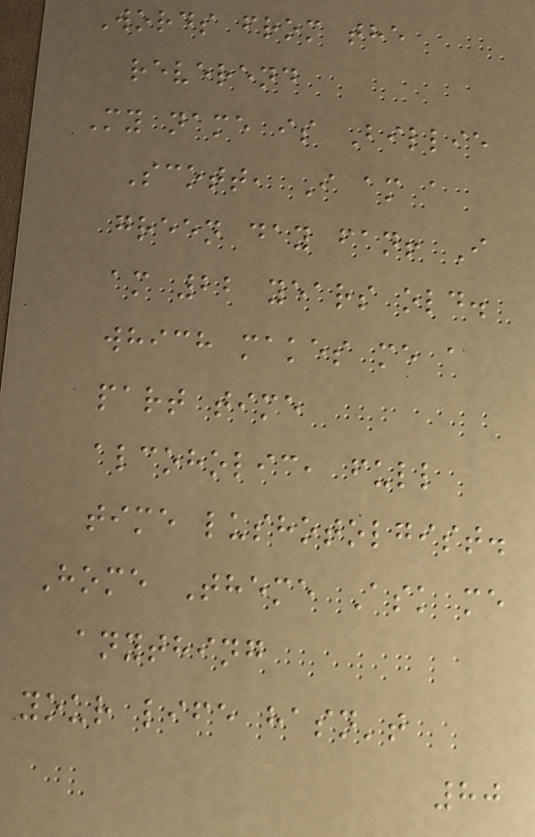Words from the
reverend
My name is Billie
Scott, I am a
green day fan! I
am 22 years old.
which makes me a
part time
alcoholic, full
time lushotolgist.
Home Theme Ask me
anything
your life hasn't
80
